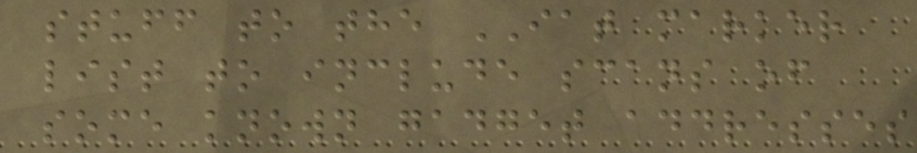stuff to the IAT marker
list to include scans of
some known gadget addresses
